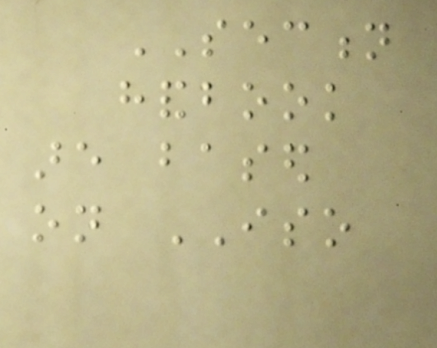SECTION
handbook
are based
on ISO
